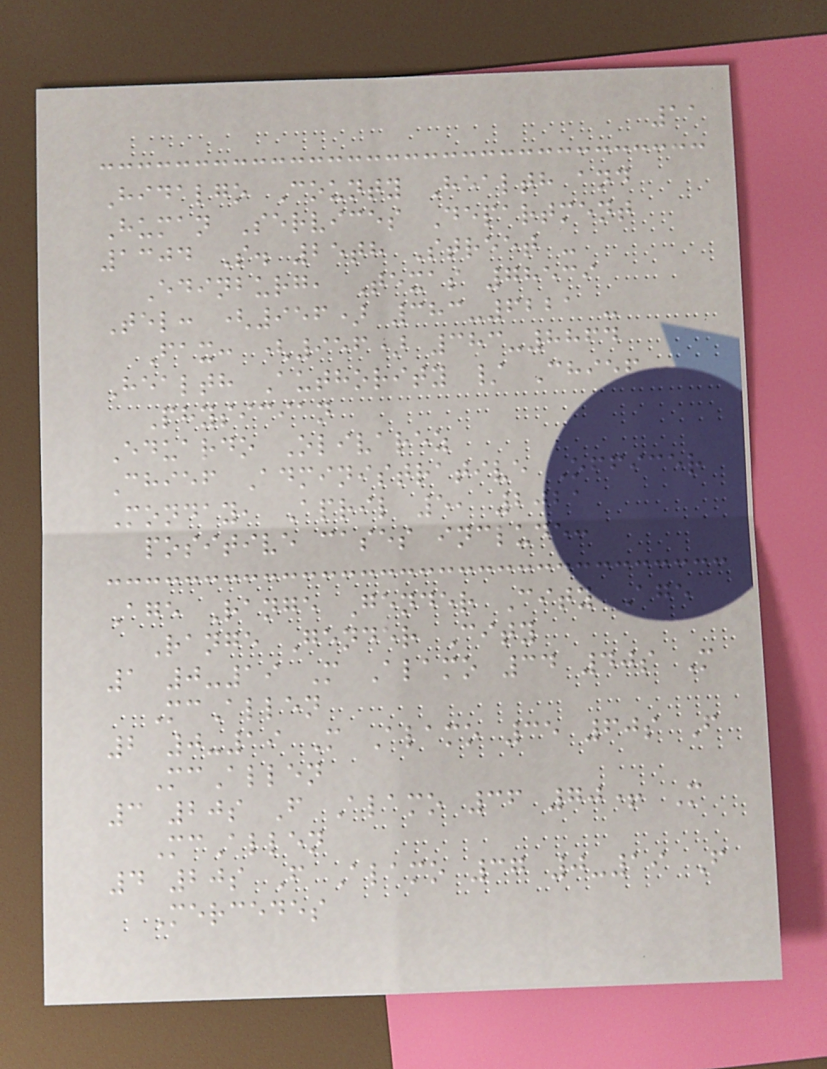11
Hidalgo County Health and
Human Services Department
1304 S. 25th Street -
Edinburg, Texas 78539
Tel: (956) 383-6221 -
Fax: (956) 383-8864
Health Authority / Chief
Physician
Eduardo Olivarez
Chief Administrative Officer
Monday, April 5, 2021
positive cases include:
Age Range Gender City Age
Range Gender City
1 0-19 M Alamo 34 40s M
McAllen
2 0-19 M Alamo 35 60s F
McAllen
3 20s F Alamo 36 70+ M
McAllen
4 20s F Alamo 37 0-19 F
Mercedes
